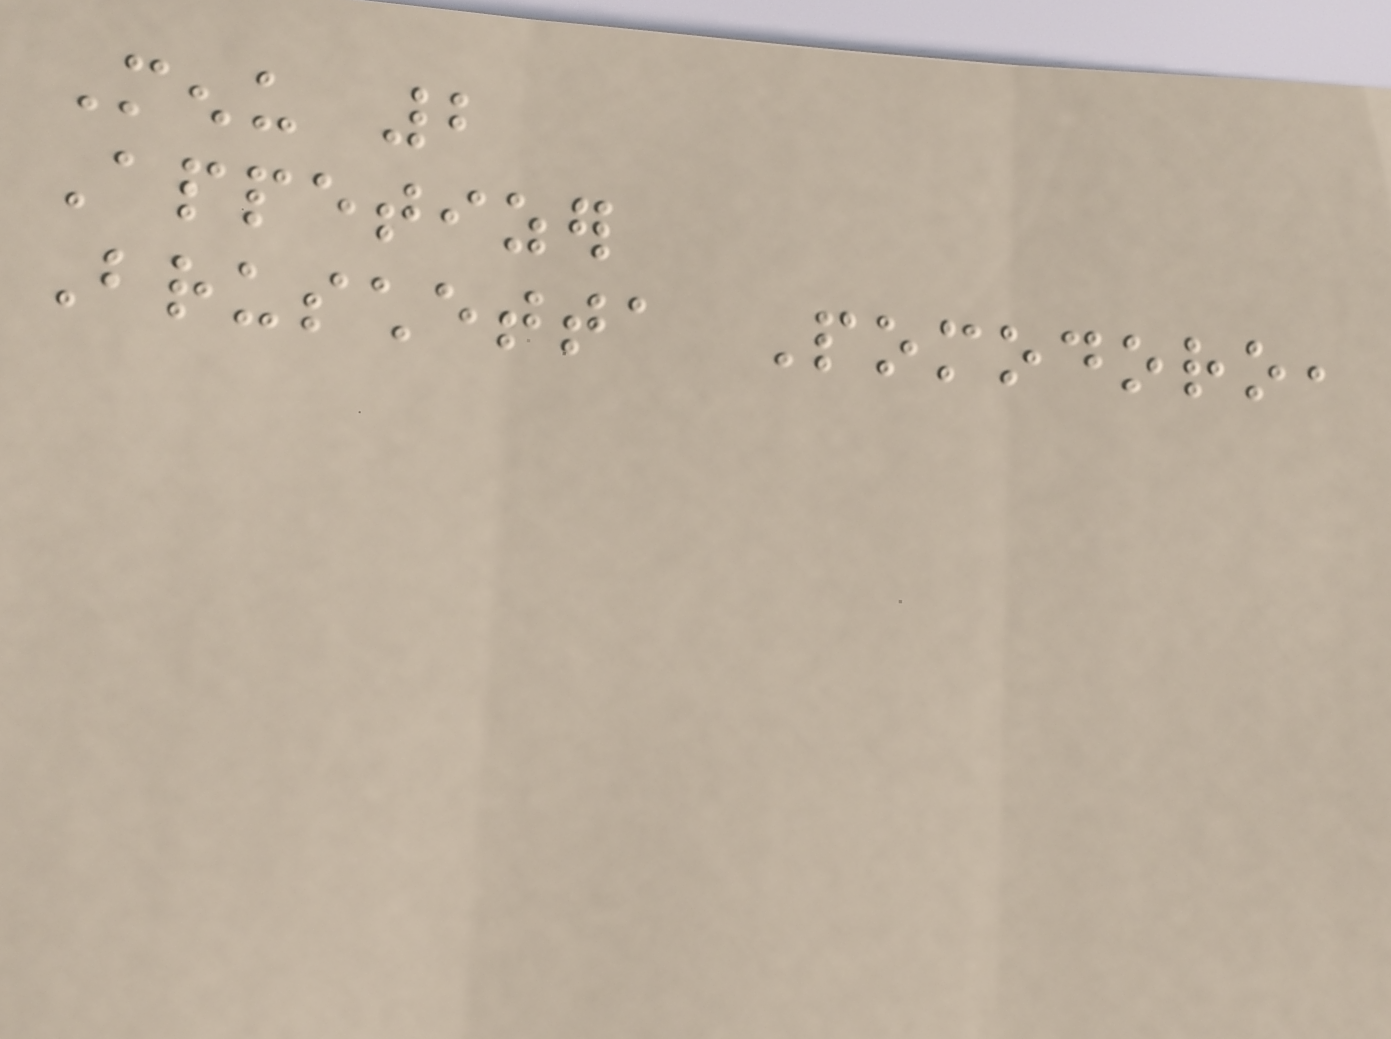Menu 2
Appetizer
Bruschetta Pomodoro,
